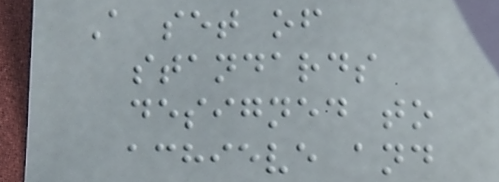A set of
standards
designed to
achieve and
